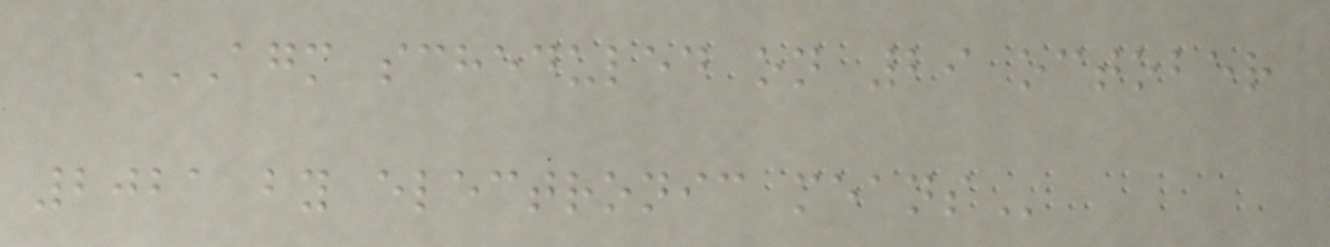AGM SCHEDULED ON 29 OCTOBER
2021 BY ELECTRONIC MEANS
